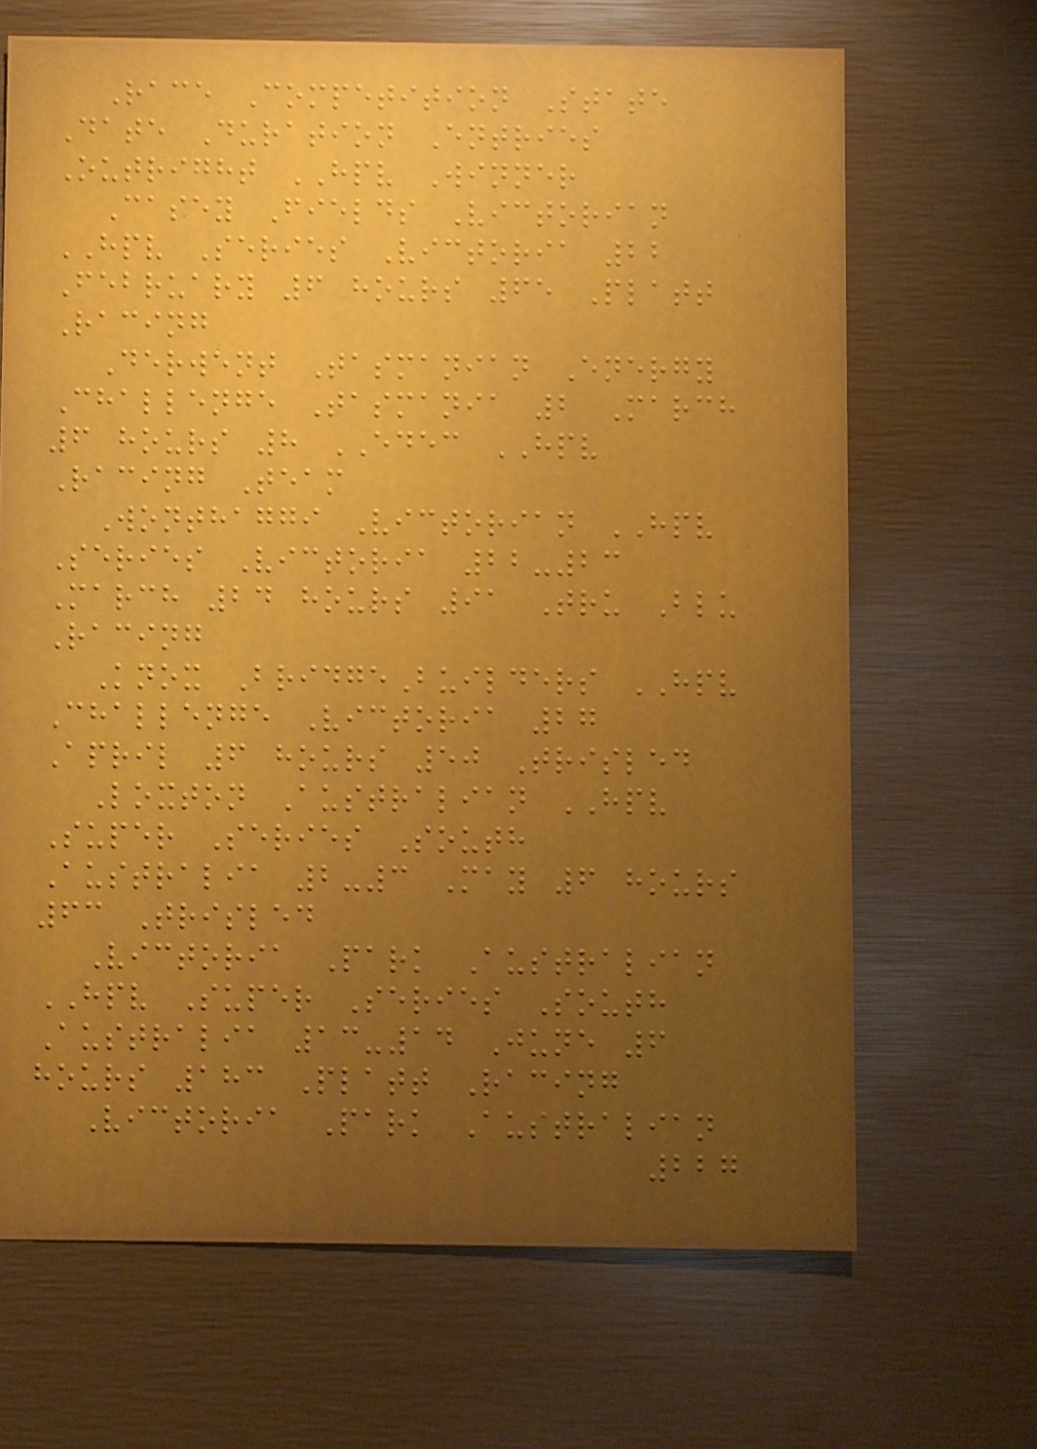Race Competition State
Date Duration Entries
Outright HPV Winner
Casey Fields Victorian
HPV Series Victoria 22
February 6 hours 65 Platt
Racing
Derwent Tasmanian Energy
Challenge Tasmania 2 March
6 hours 8 EDEC HPV
Racing Team
Wonthaggi Victorian HPV
Series Victoria 22-23
March 24 hours 91 Tru Blu
Racing
Knox BridgeBuilders HPV
Challenge Victoria 27
April 6 hours 50 Trisled
Loxton Australian HPV
Super Series South
Australia 2-3 May 6 hours
63 Trisled
Victoria Park Australian
HPV Super Series South
Australia 13-14 June 6
hours 183 Platt Racing
Victoria Park Australian
227
